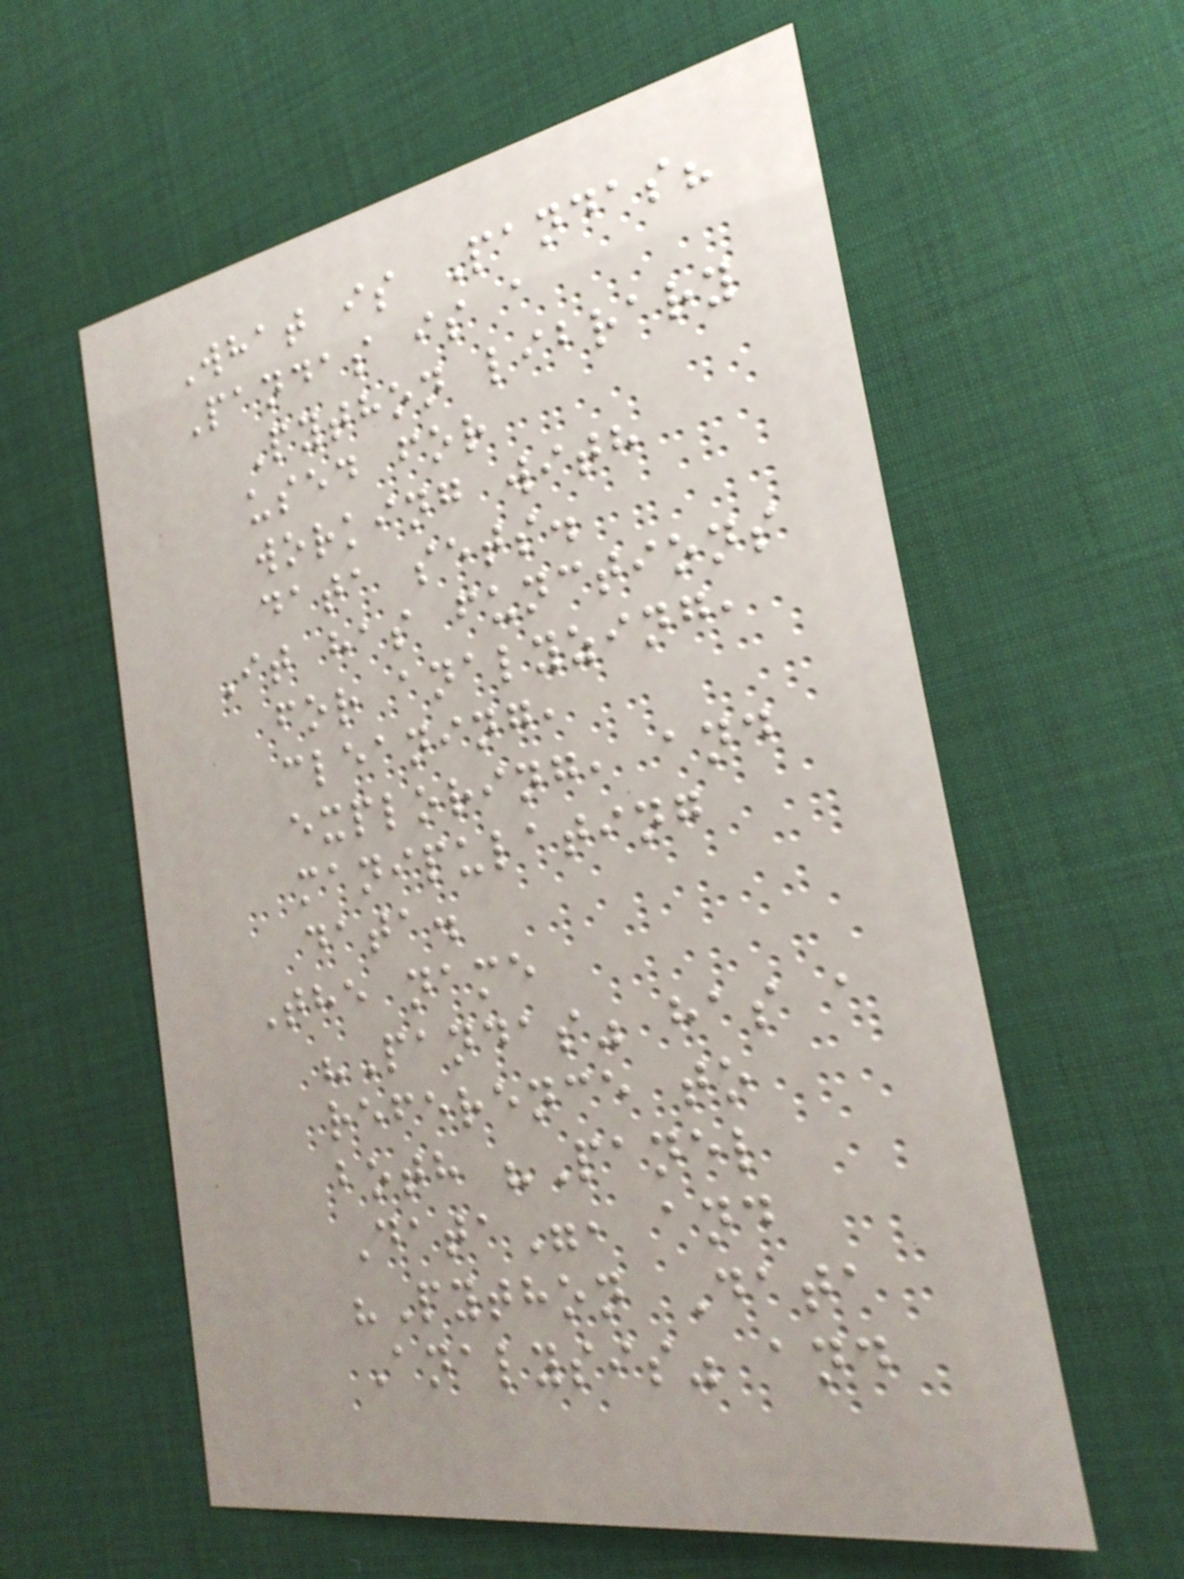What is Pandas?
Pandas is a
Python library
used for
working with
data sets.
It has functions
for analyzing,
cleaning,
exploring, and
manipulating
data.
The name
"Pandas" has a
reference to
both "Panel
Data", and
"Python Data
Analysis" and
